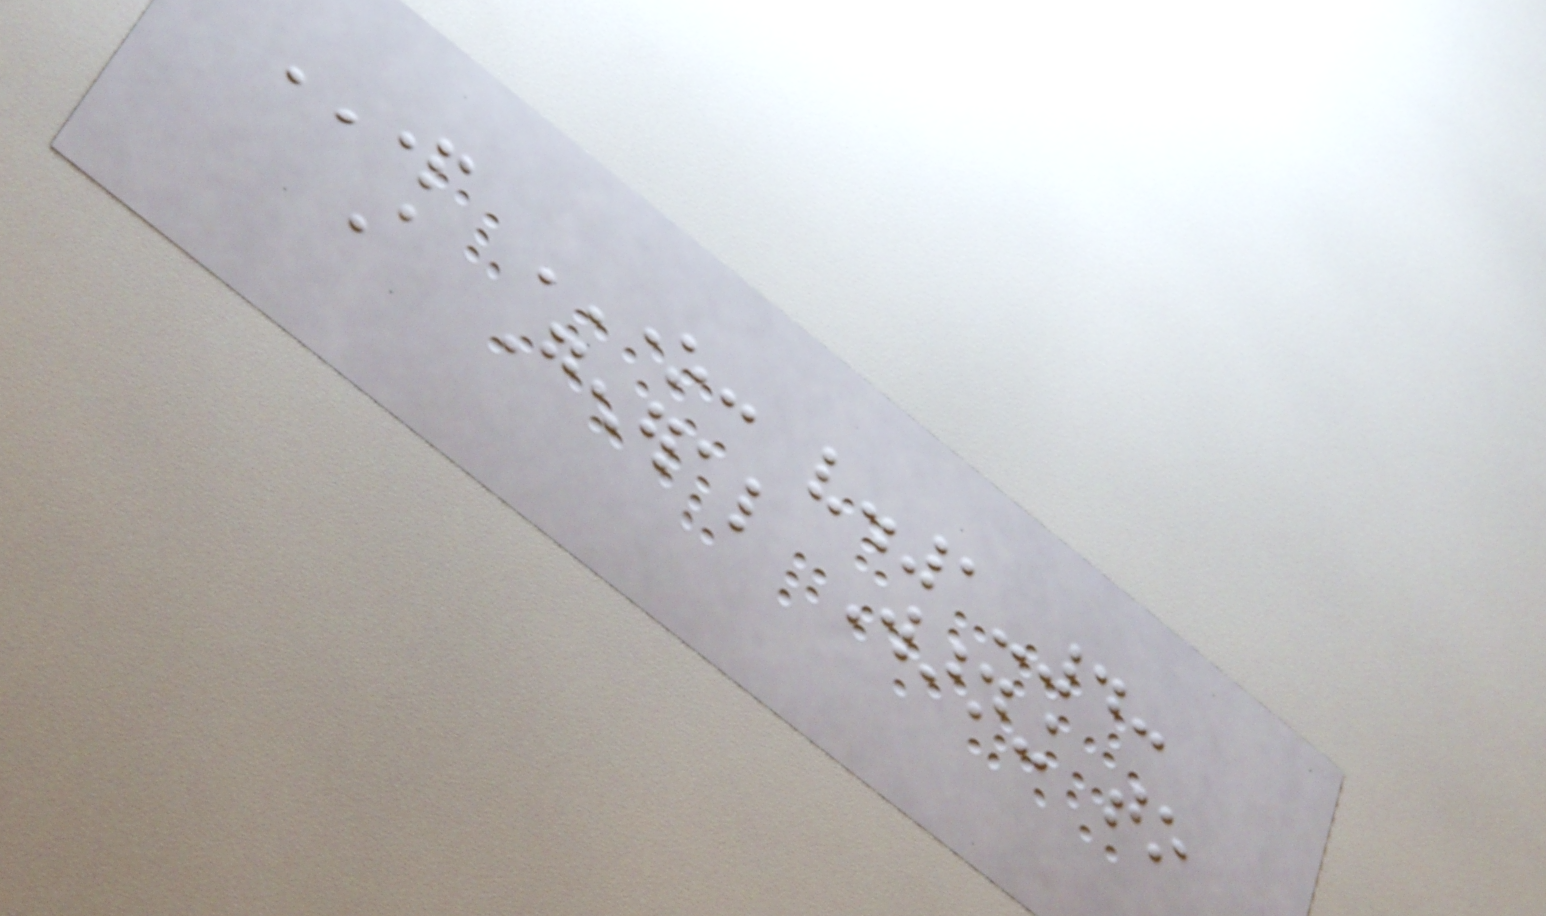PART ONE: v.1-4:
A General Warning to
